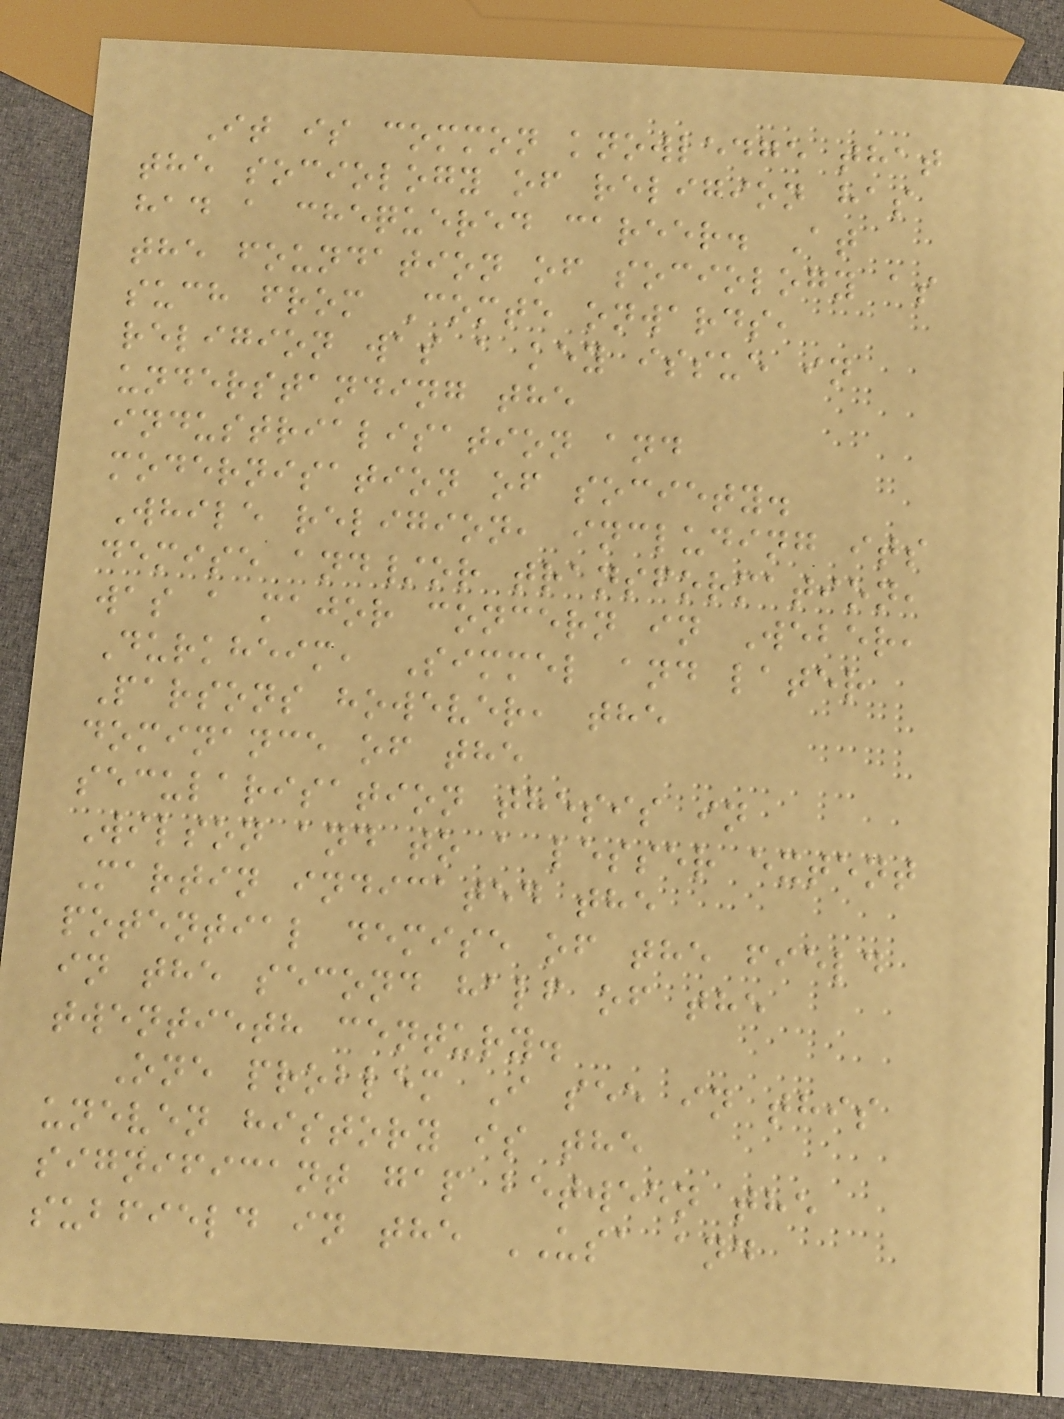It is common knowledge that
the sociology of religion has
had a chequered career. At
the foundation of sociology as
such from Comte onwards,
religion was a key issue in
understanding the
industrialisation and
modernisation of society.
While religion, including its
demise and/or transformation,
was a major concern in Weber,
Durkheim, Simmel and later
Parsons however, the
dominance of the
secularisation thesis in
Wilson and to a lesser extent
Martin indicated the
potential demise of the field
in the second half of the
twentieth century.
One problem I see in this
uneven history is the
significant gap between the
subfield in the USA and
